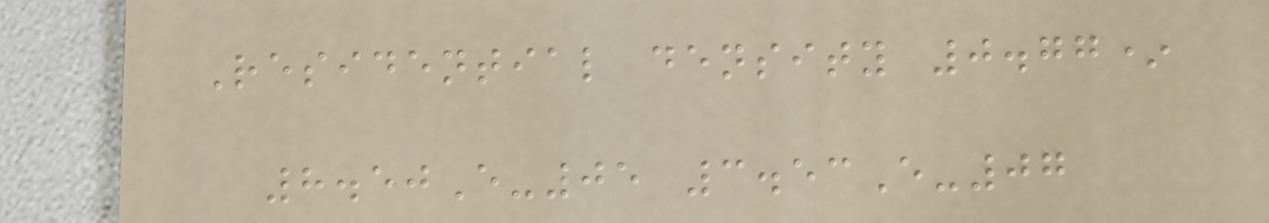Residential density 0.77*
8.50E-05 3.53E-07
